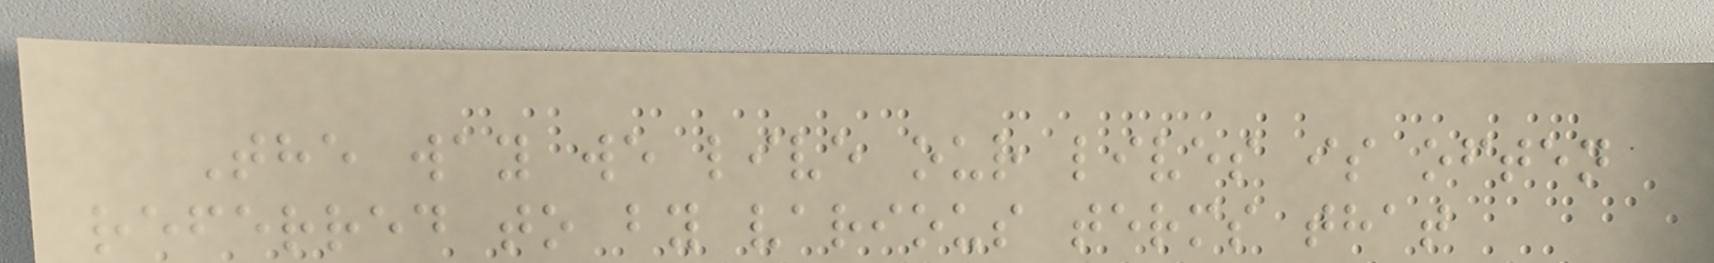The way we live our lives is often
referred to by various terms that
